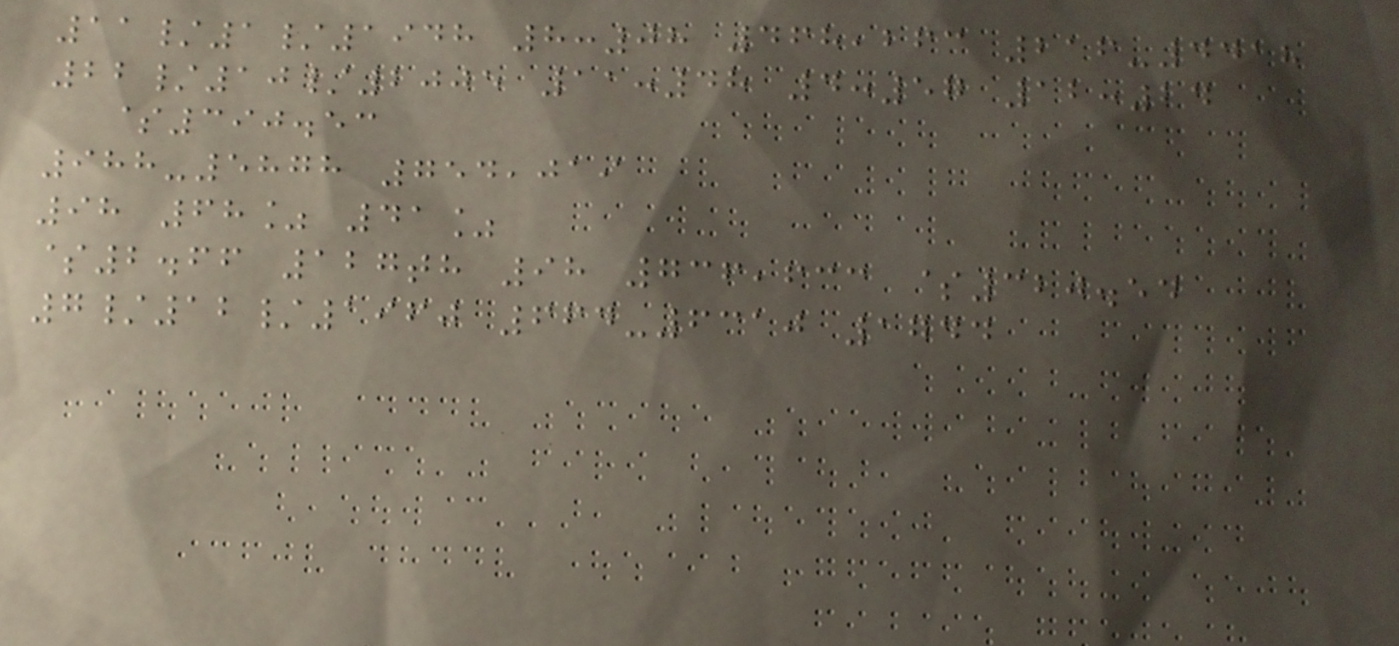11/1/1948 8:08 468,263 216-4418
22/10/2005 11:48 4:57 12:24
$390.53
988-5878 754,019
98 68% 41%
$2.66 127th 98 736,633 $320.54
7/12/1960 664-6310 1744
